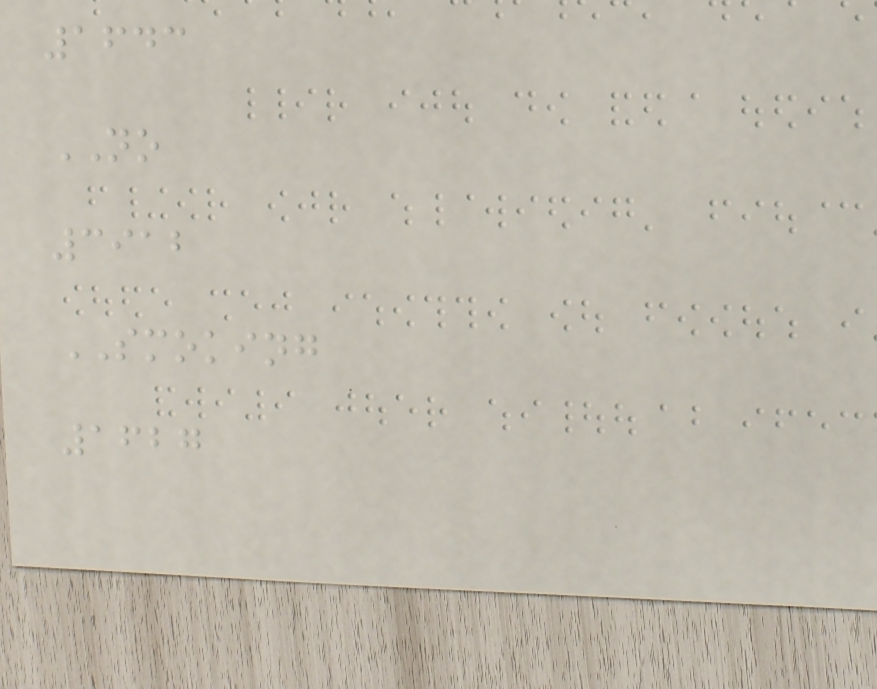1643
NO
3912
SMOKING
1627
